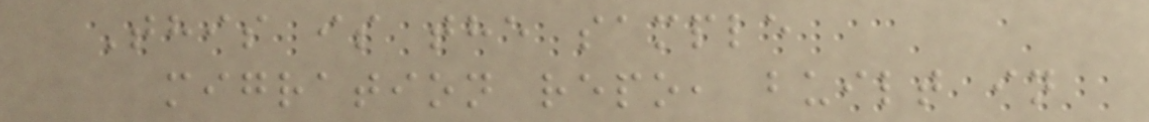This is the sample
migration repo, built in
